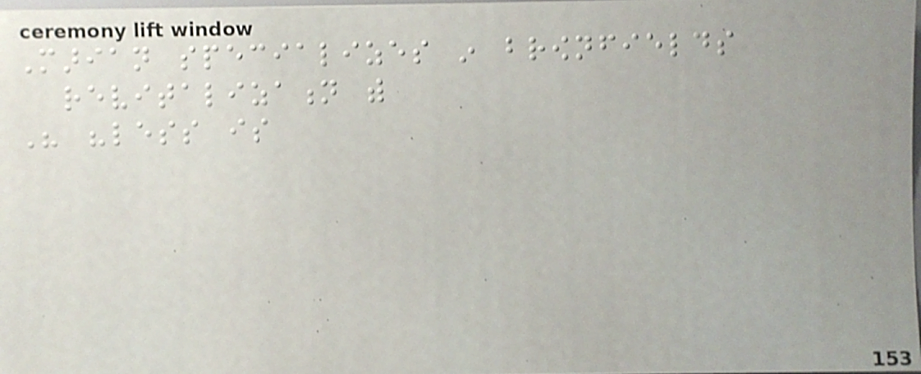Marian specializes in brownfields
revitalization with
His "less is
